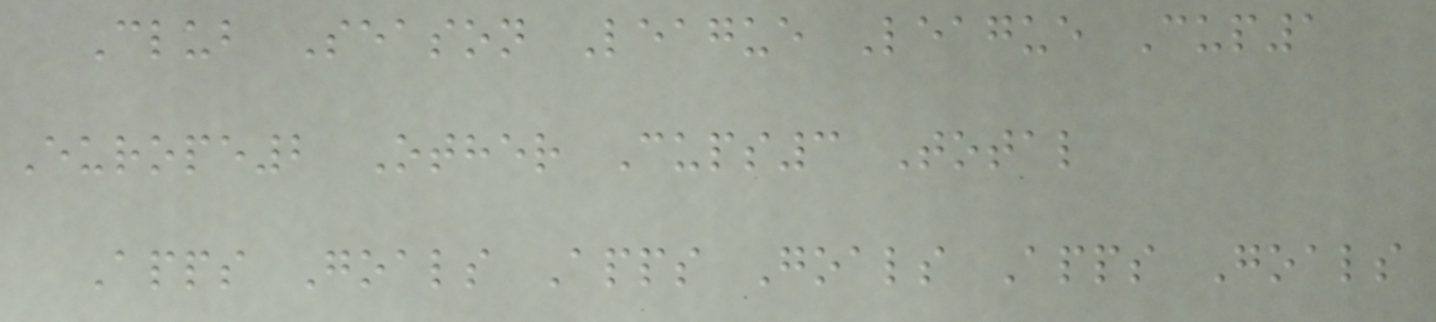Club Season League League Cup1
Europe2 Other Cups3 Total
Apps Goals Apps Goals Apps Goals
